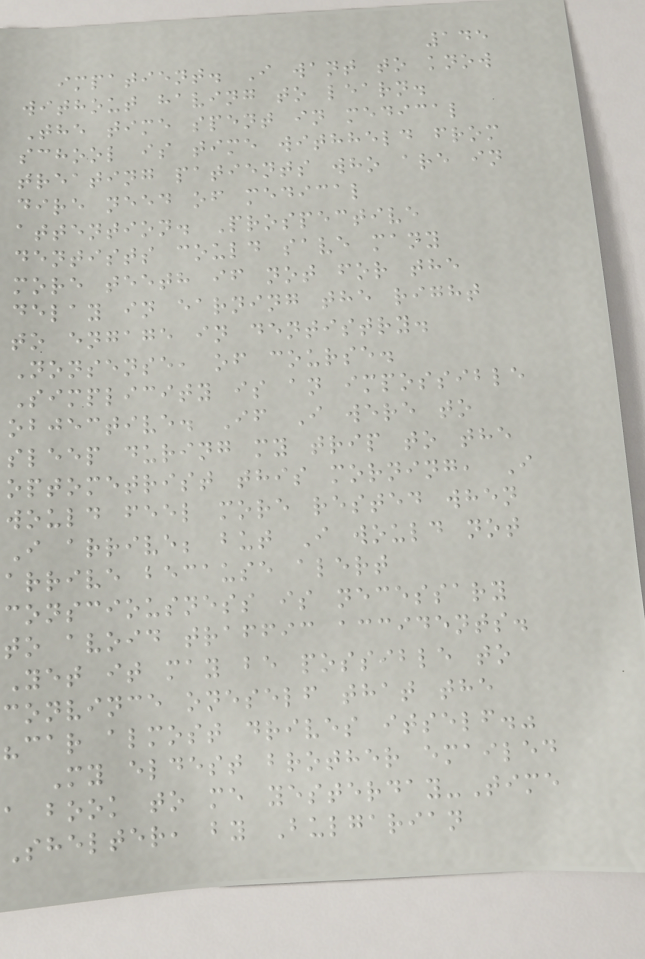145
impatient. I want to know
without having to learn.
The time spent in medical
school is time withheld from
treating patients who are in
dire need of medical
attention. Prospective
dentists could save many
more teeth if not for the
delay in earning the right
to engage in dentistry.
Nonsense, of course.
Simplicity is an impossible
objective. If I were to
sleep during my trip to the
optometrist this morning, I
would feel more rested when
I arrive; but I would not
arrive because alert
consciousness is necessary
to avoid traffic accidents.
Yet it may be possible to
convince oneself that the
"car almost drives itself."
My eldest brother emailed
a book to me yesterday-Time
Shelter, by Bulgarian
